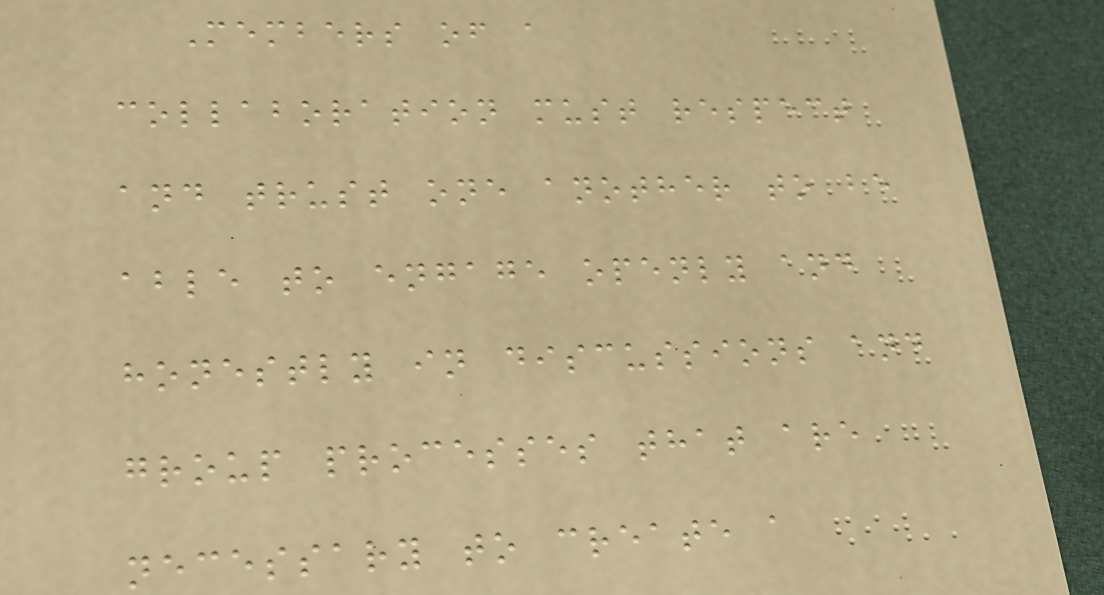Members of a
collaboration must respect
and trust one another to be
able to engage openly and
honestly in discussions and
group processes that are
necessary to create a
